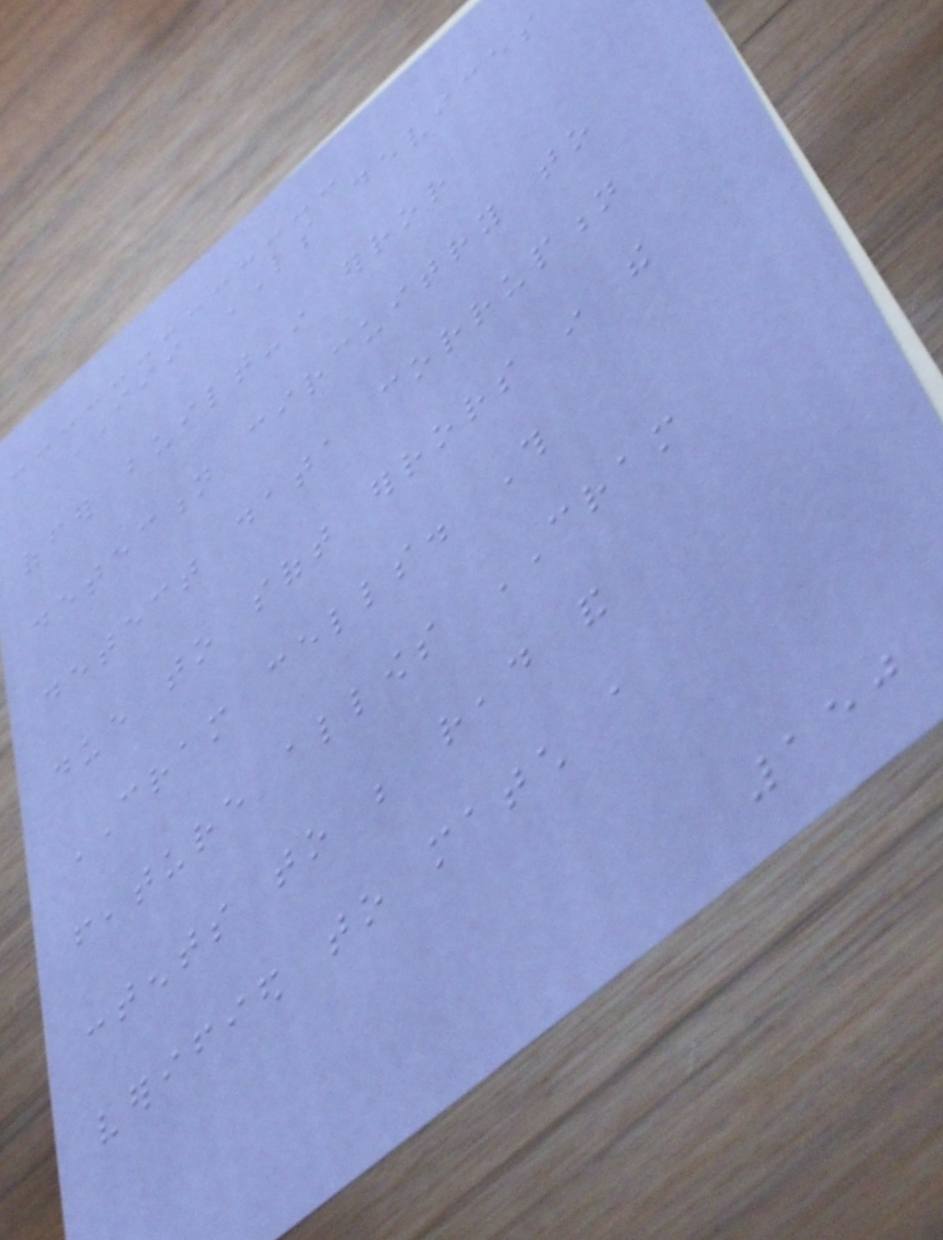III LS devices
offer built-in error
detection circuitry to
detect data corruption
due to soft errors in the
CRAM cells. This
feature allows CRAM
contents to be read and
verified to match a
150
